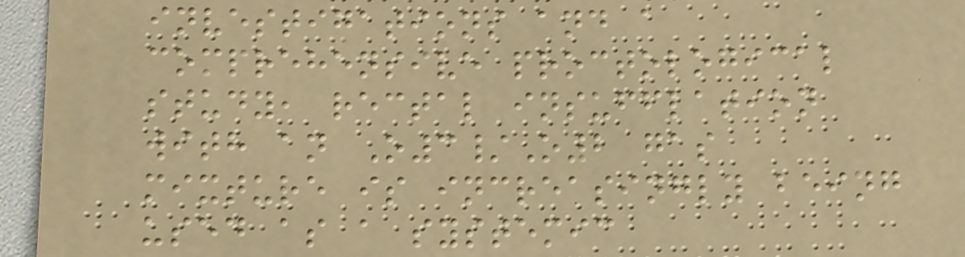investigations and a
comprehensive proctological
study, rectal insufflation
with an O3/O2 gas
mixture is increasingly being
used as a systemic
